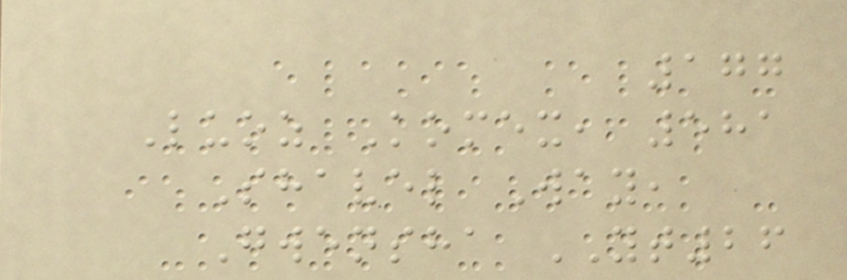177
Luoz Komex, 581
Shavel Way,
Gwensha YT26
